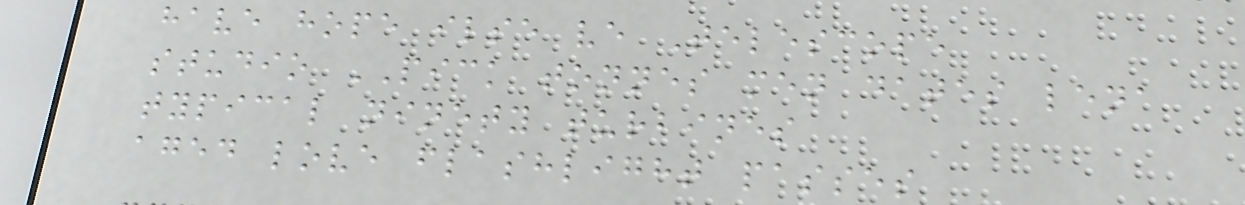have hope ilse ve Telescope
studio PICK tonnes men dates lena
typical ninety turbines
aged love flashlight passes
